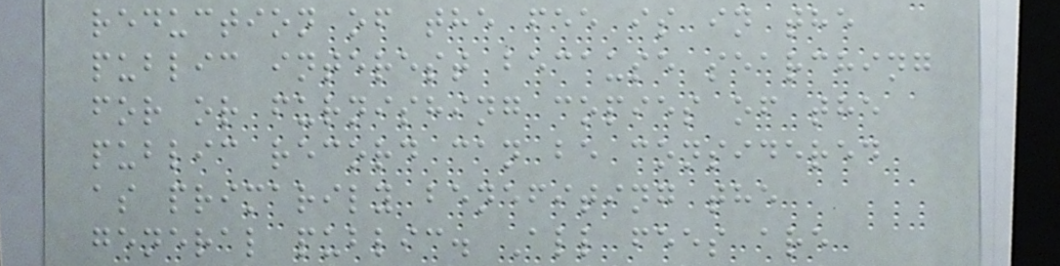reduction of the fee is in the
public interest because searching
for or furnishing copies of the
public record can be considered
as primarily benefiting the
general public. All fees are
